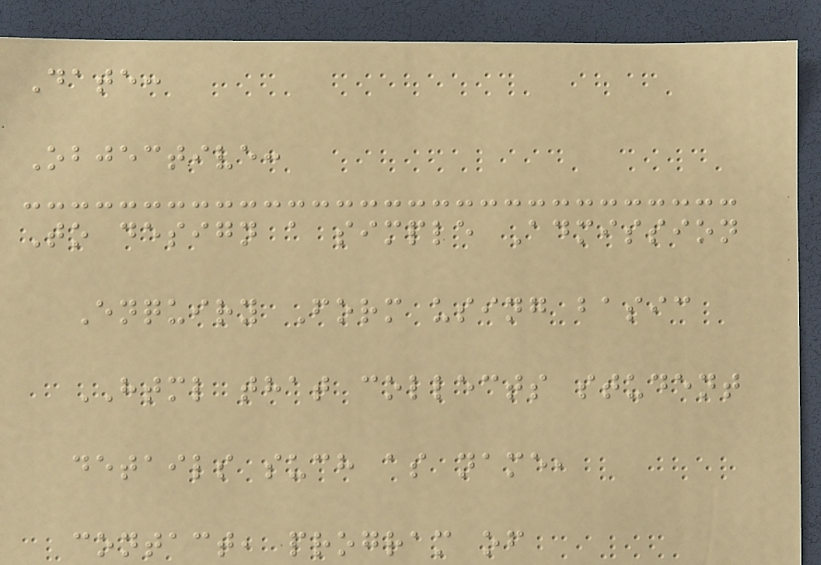Date:
Objective:
To design a simple Admission
Enquiry Form using basic
HTML that collects student
details such as name,
contact, program of
